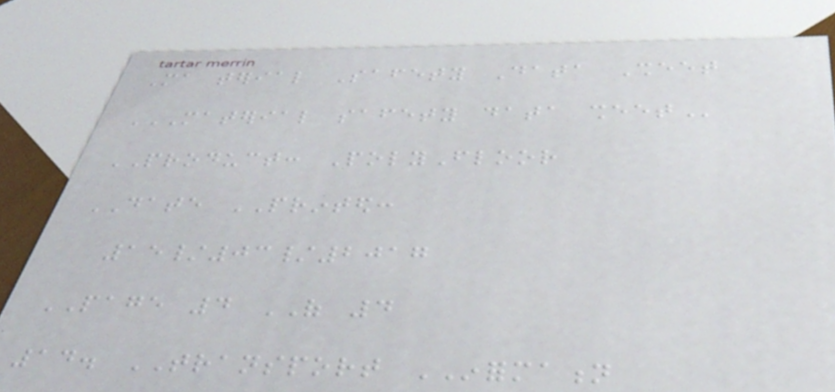Ma terial Safety Data Sheet
MATERIAL SAFETY DATA SHEET
PRODUCT: PolyFloor
DATE PRINTED:
15/03/2017
PAGE 4 OF 4
14. TRANSPORT INFORMATION
